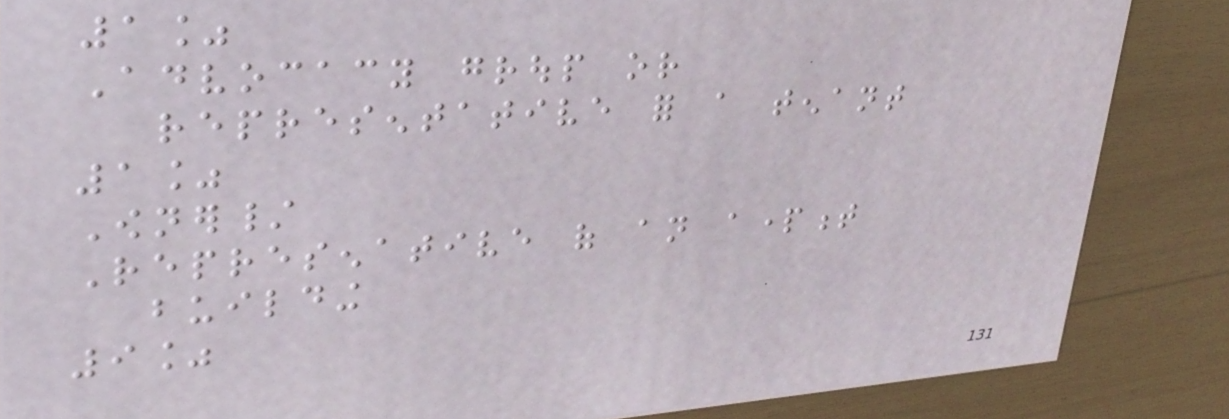1%
Advocacy group or
representative for a tenant
1%
Owner/
Represenative of an apartment
building
9%
